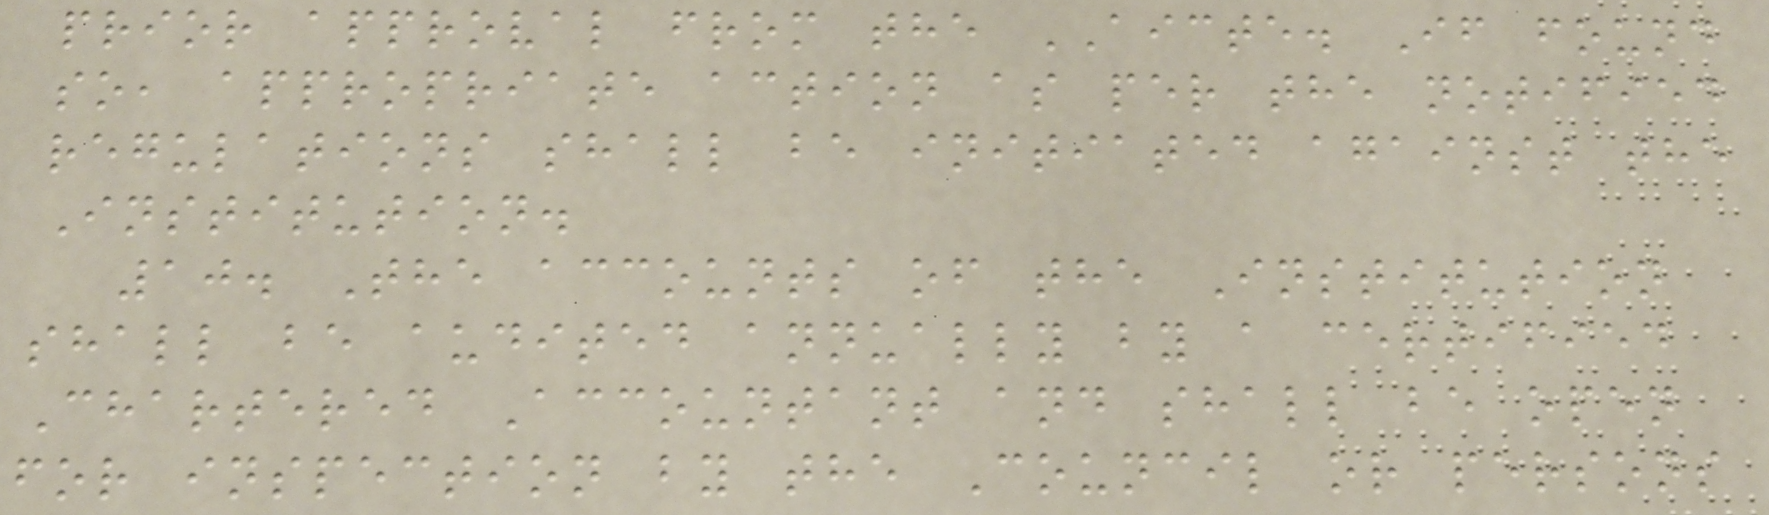prior approval from the AICTE. If found
so, appropriate action as per the notified
regulations shall be initiated against the
Institution.
10. The accounts of the Institution
shall be audited annually by a certified
Chartered Accountant and shall be open
for inspection by the Council or persons
